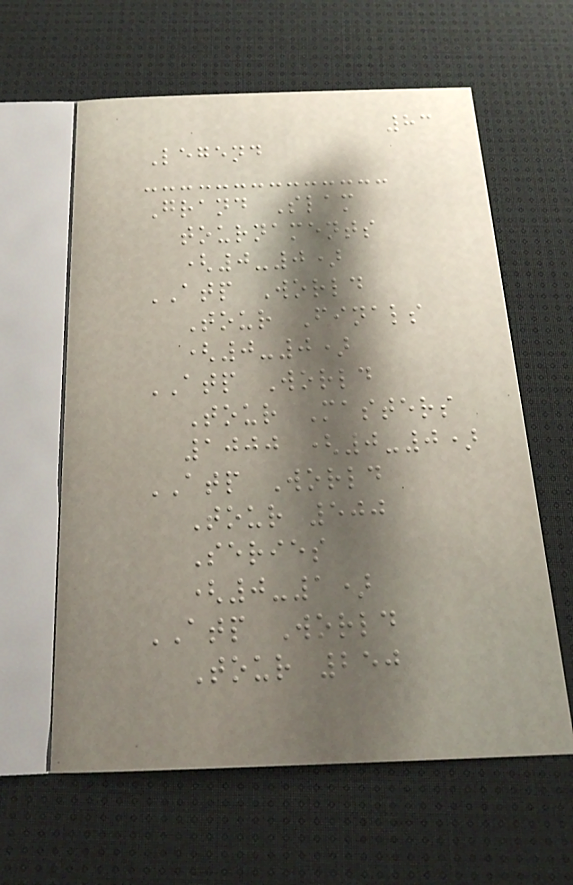83
Legend
Grand Slam
tournaments
(0-0)
ATP World
Tour Finals
(0-0)
ATP World
Tour Masters
1000 (0-0)
ATP World
Tour 500
Series
(0-1)
ATP World
Tour 250
